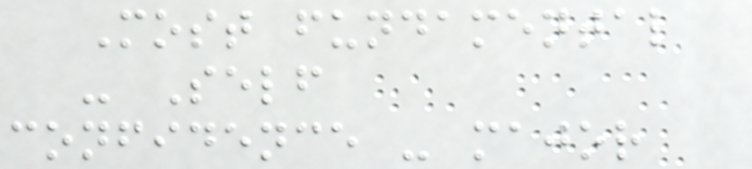Most fundamental
- Self
confidence - major
